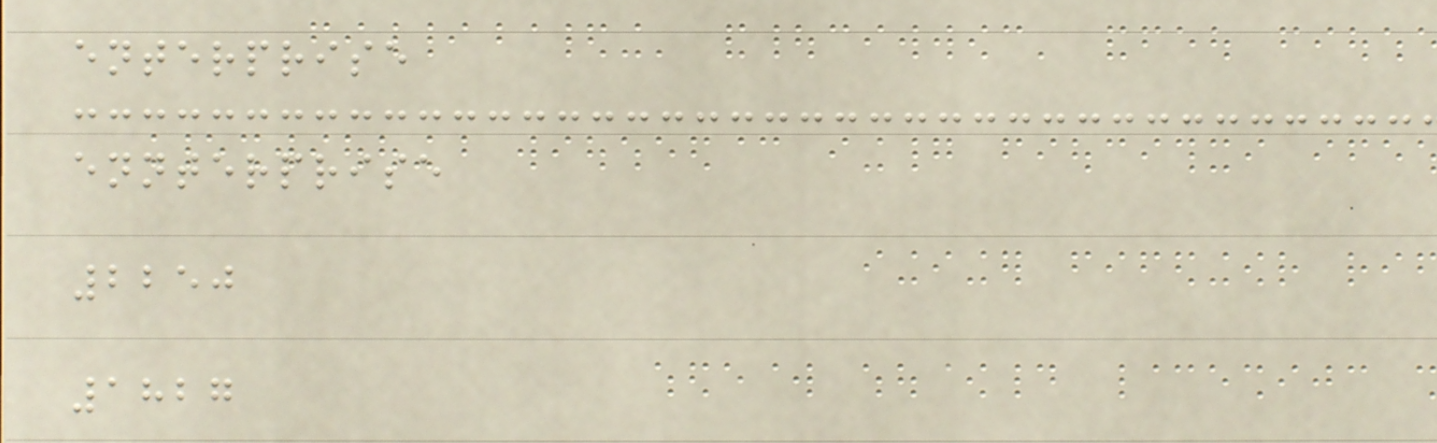enterprise
ennterprise
2250
1827
